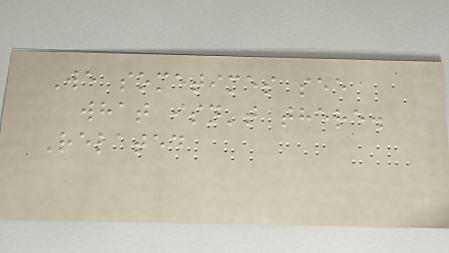We sometimes see
what isn't there.
Related
